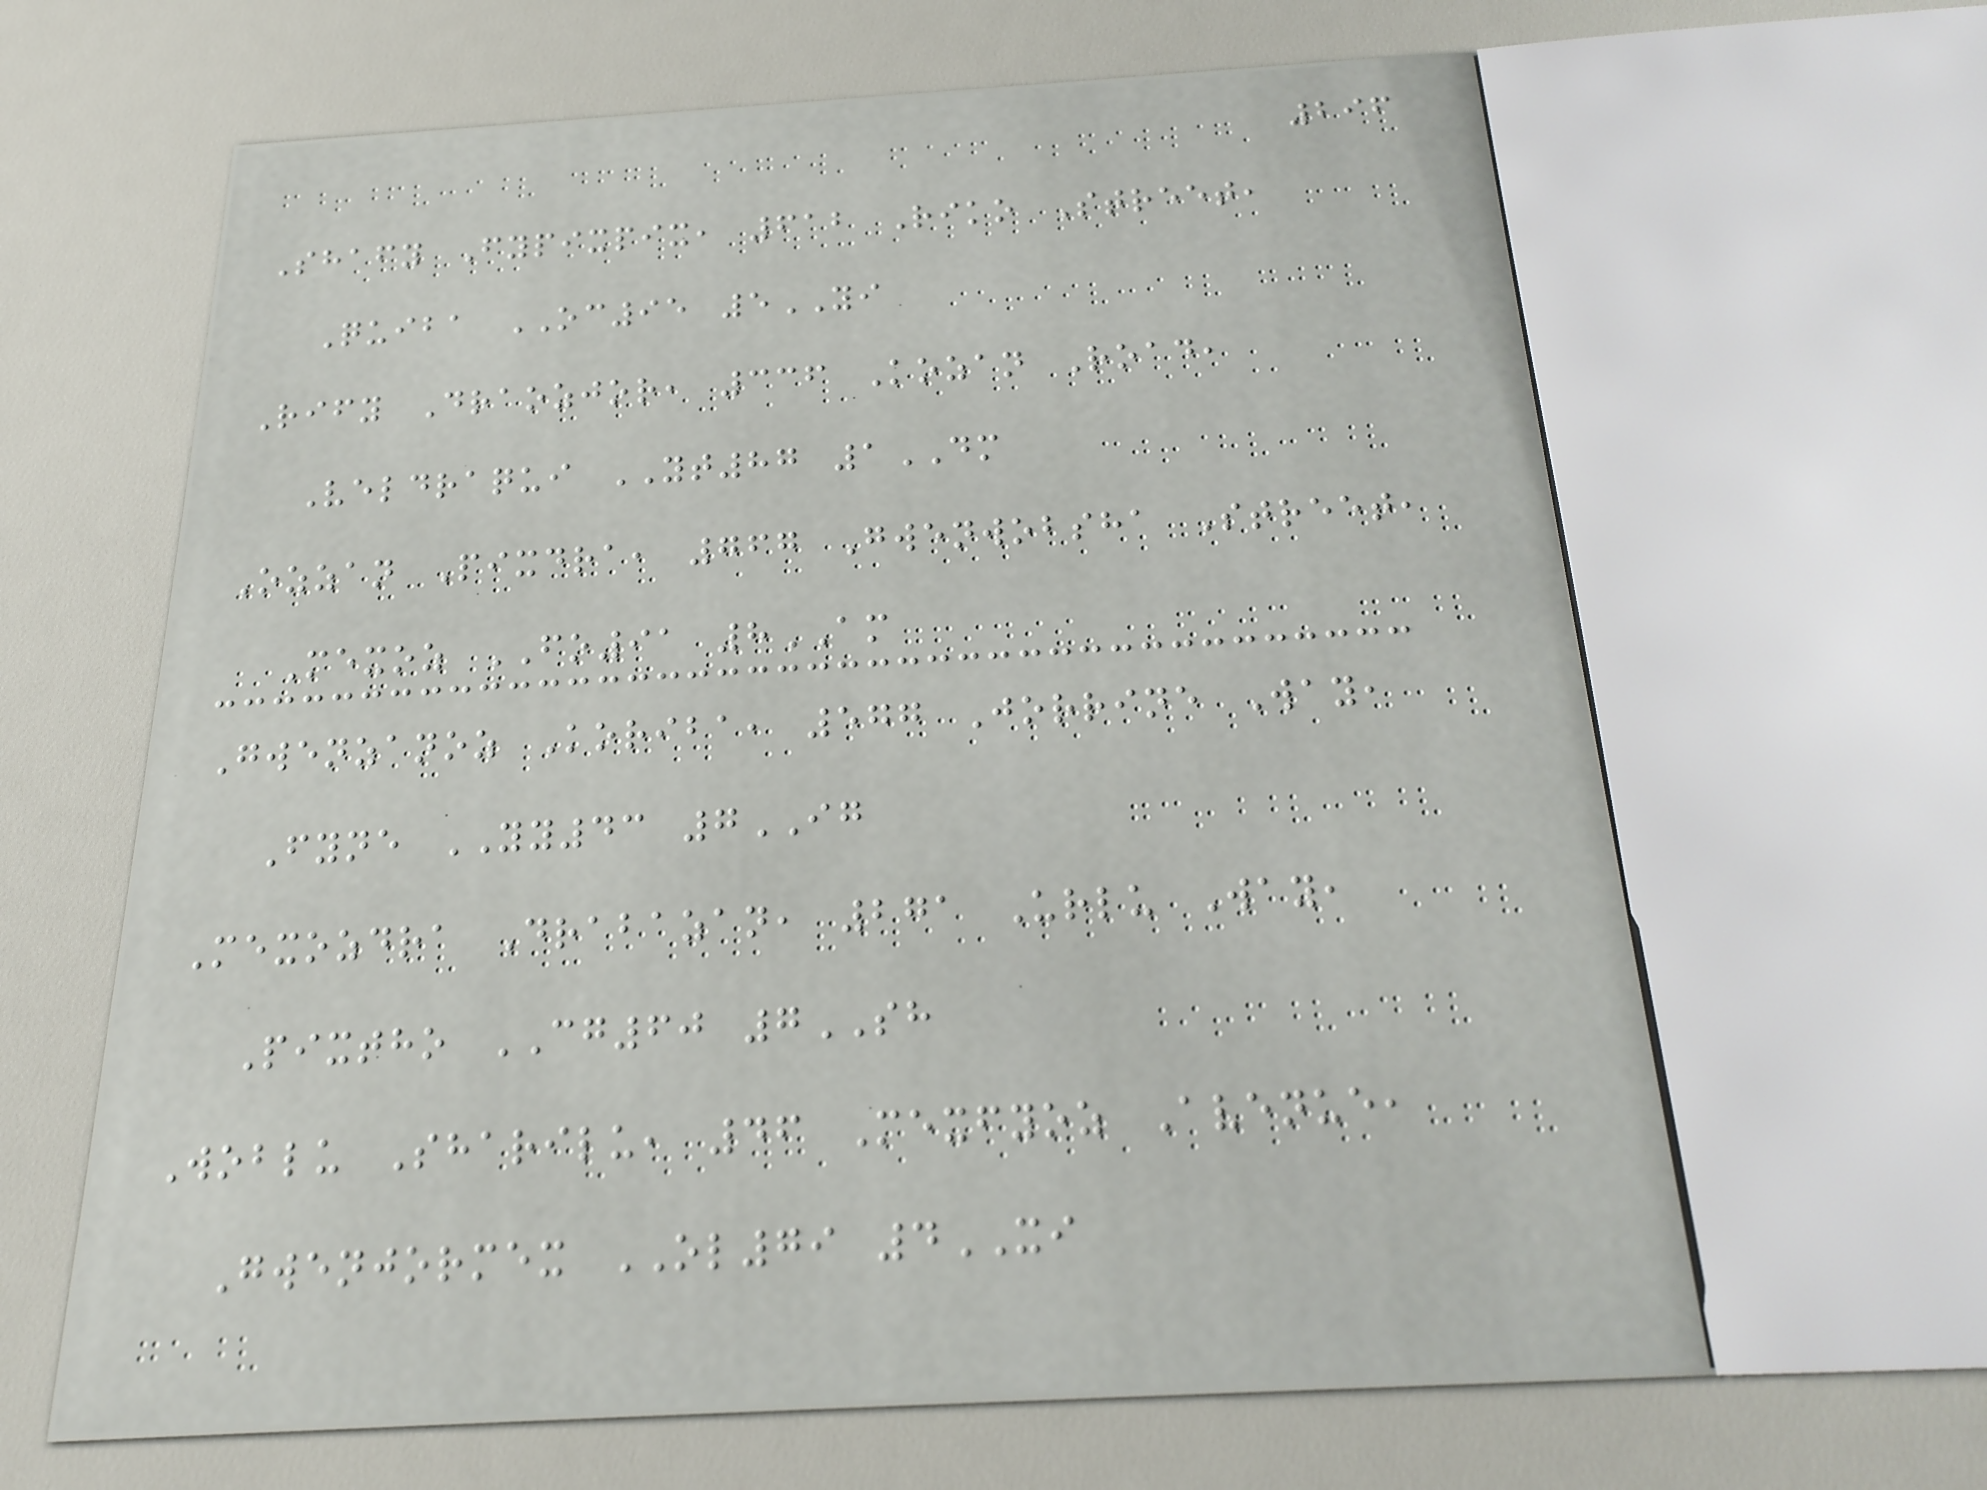296
Shafy Fypixpix, 612 Riko Street,
Quiba OC95 5YI
Rify Draozjor, 336 Kozan Road,
Veldraqui YT87 1DM
Ozzan Pixdra, 767 Gwenwobsha Street,
Mexoz FO91 8AM
Gwenzanoz Koriba, 577 Jorrine Way,
Fyne YY43 7IG
Mexozdra Drabazan, 271 Urlu Way,
Pixtho CG60 7SH
Woblu Sharilu, 46 Mexfyoz Avenue,
Gwenjormex OL79 4XI
